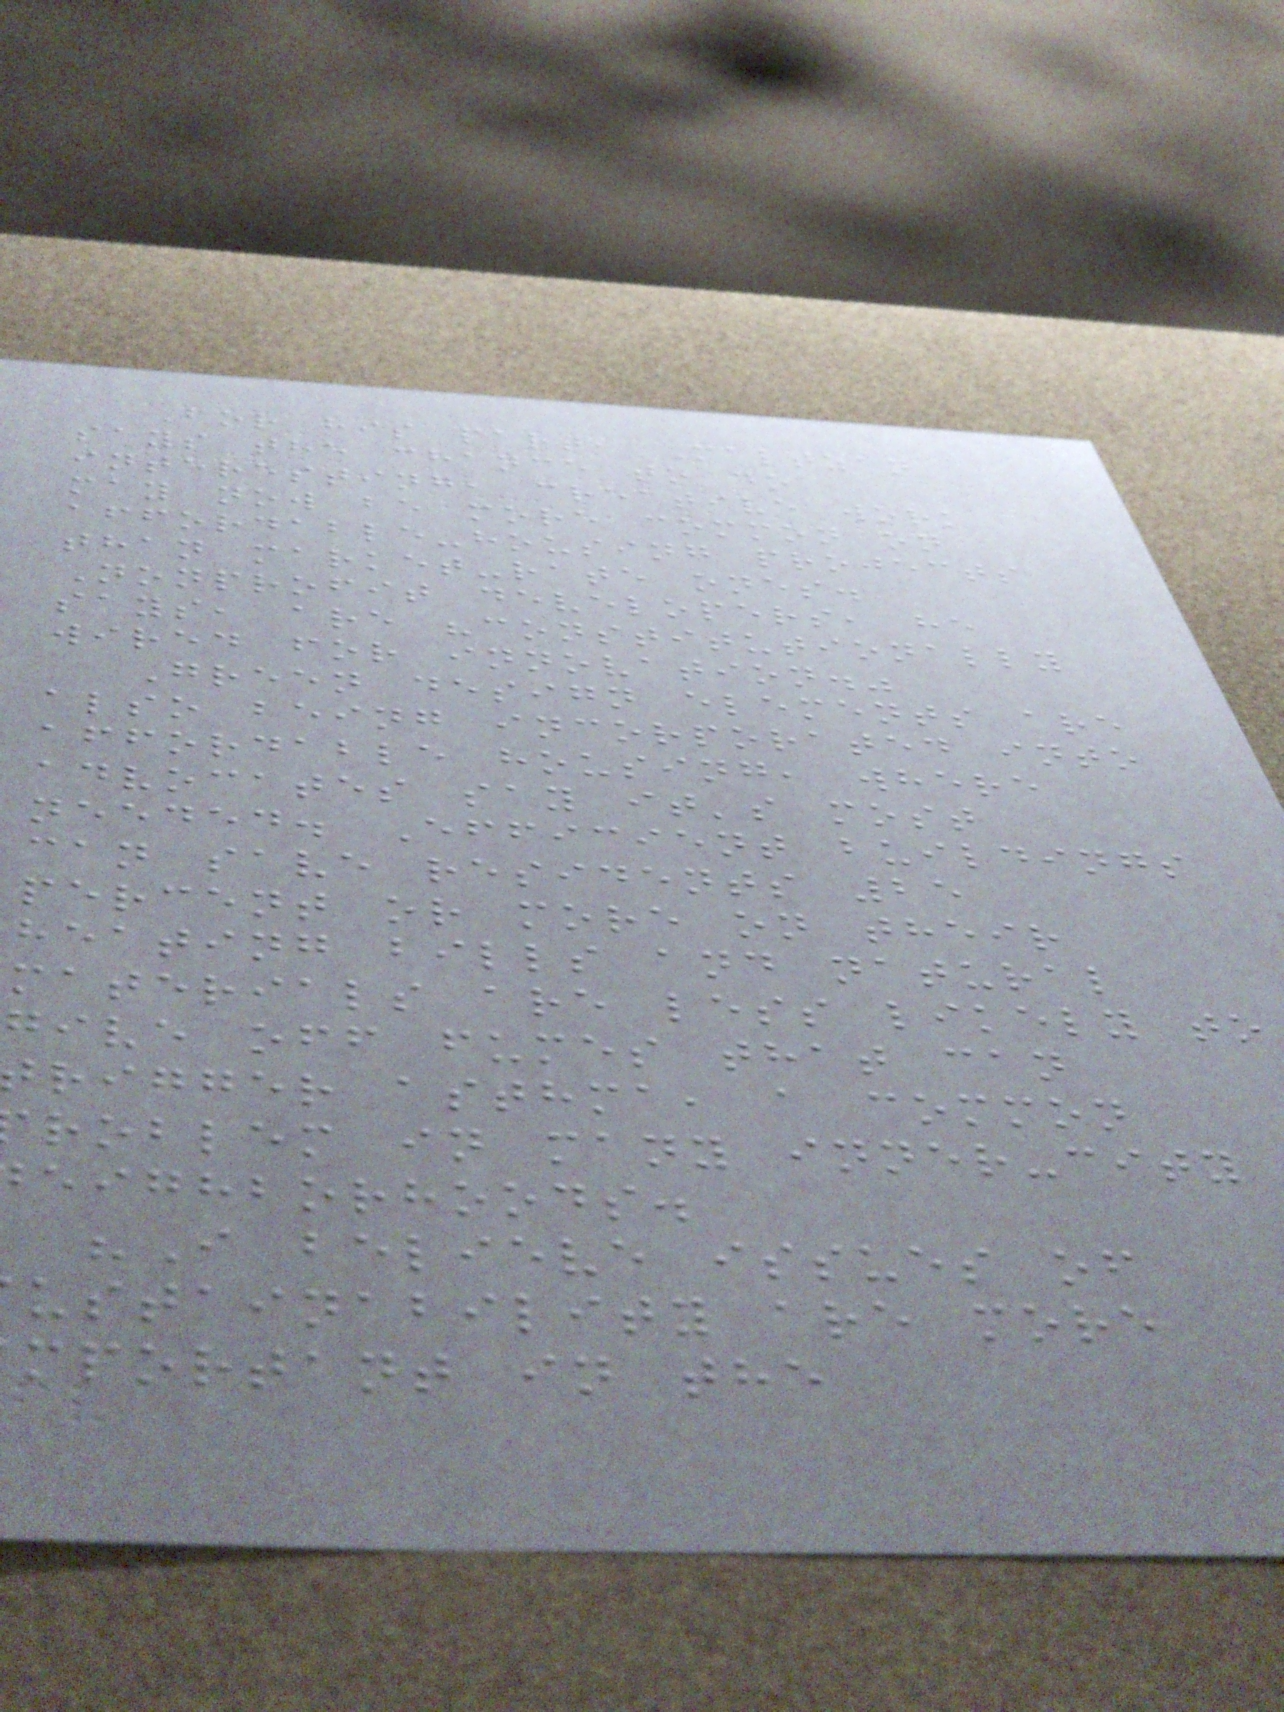For his part, Maltzan
says the chance to do
interesting, creative work
may now be more common on
affordable-housing projects
than market-rate ones.
Nonprofit developers, he
says, are "constitutionally
wired for innovation."
Green design elements are
also being incorporated into
affordable housing, where
advocates say it's most
needed. Efficient buildings
can save residents 25
percent or more on their
heating bills and natural
materials are less likely to
give off fumes that can
rigger asthma, a common
roblem in many inner-city
eighborhoods.
"I believe issues of
ustainability are more
mportant in the
